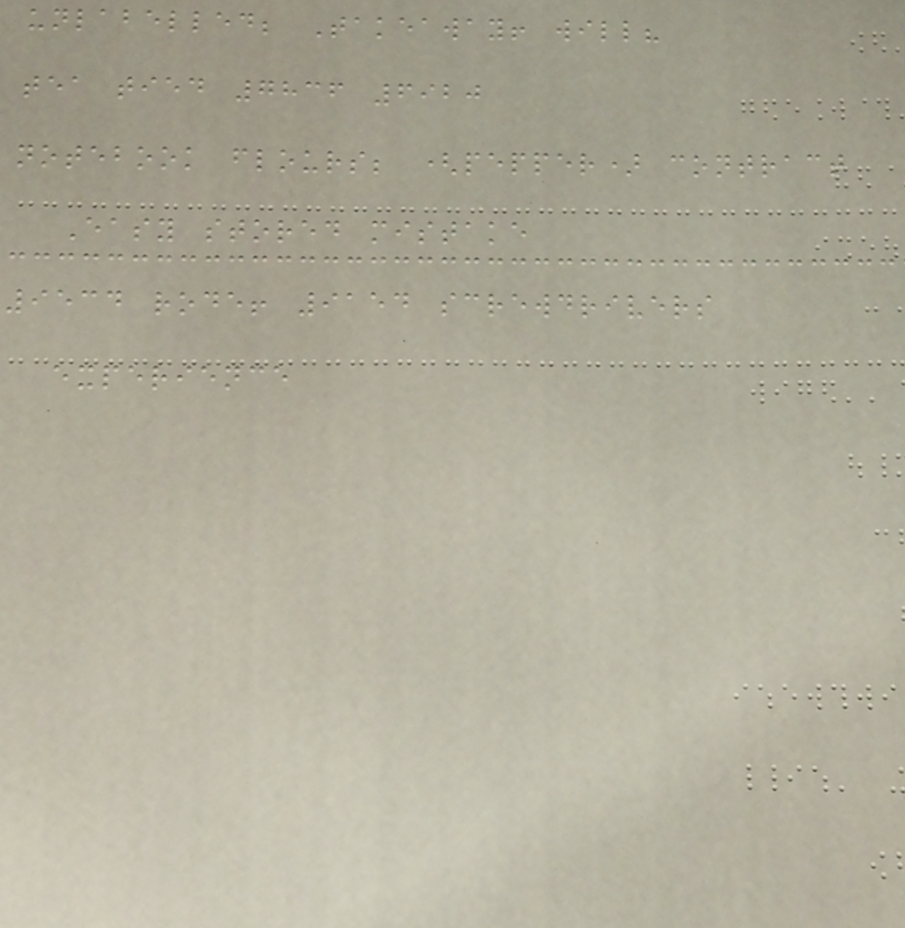unlabelled; Takeaway! will?
tea tied 7836 6920
notebook flours; (pepper) contract
Easy stored mistake
9534 rode! 9154 screwdrivers
experience
